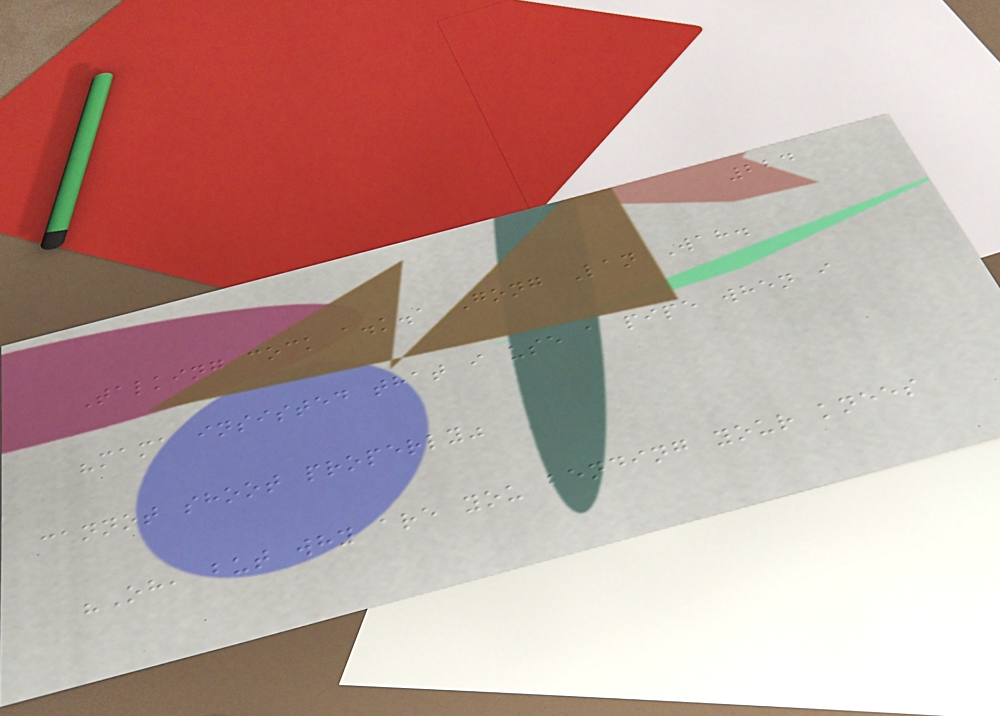224
Talking cock a.k.a Gong Lan Wah.
"mama insisted that i use a pipe when i
cannot shoot properly"
"Oh, but why are you bending your knees
